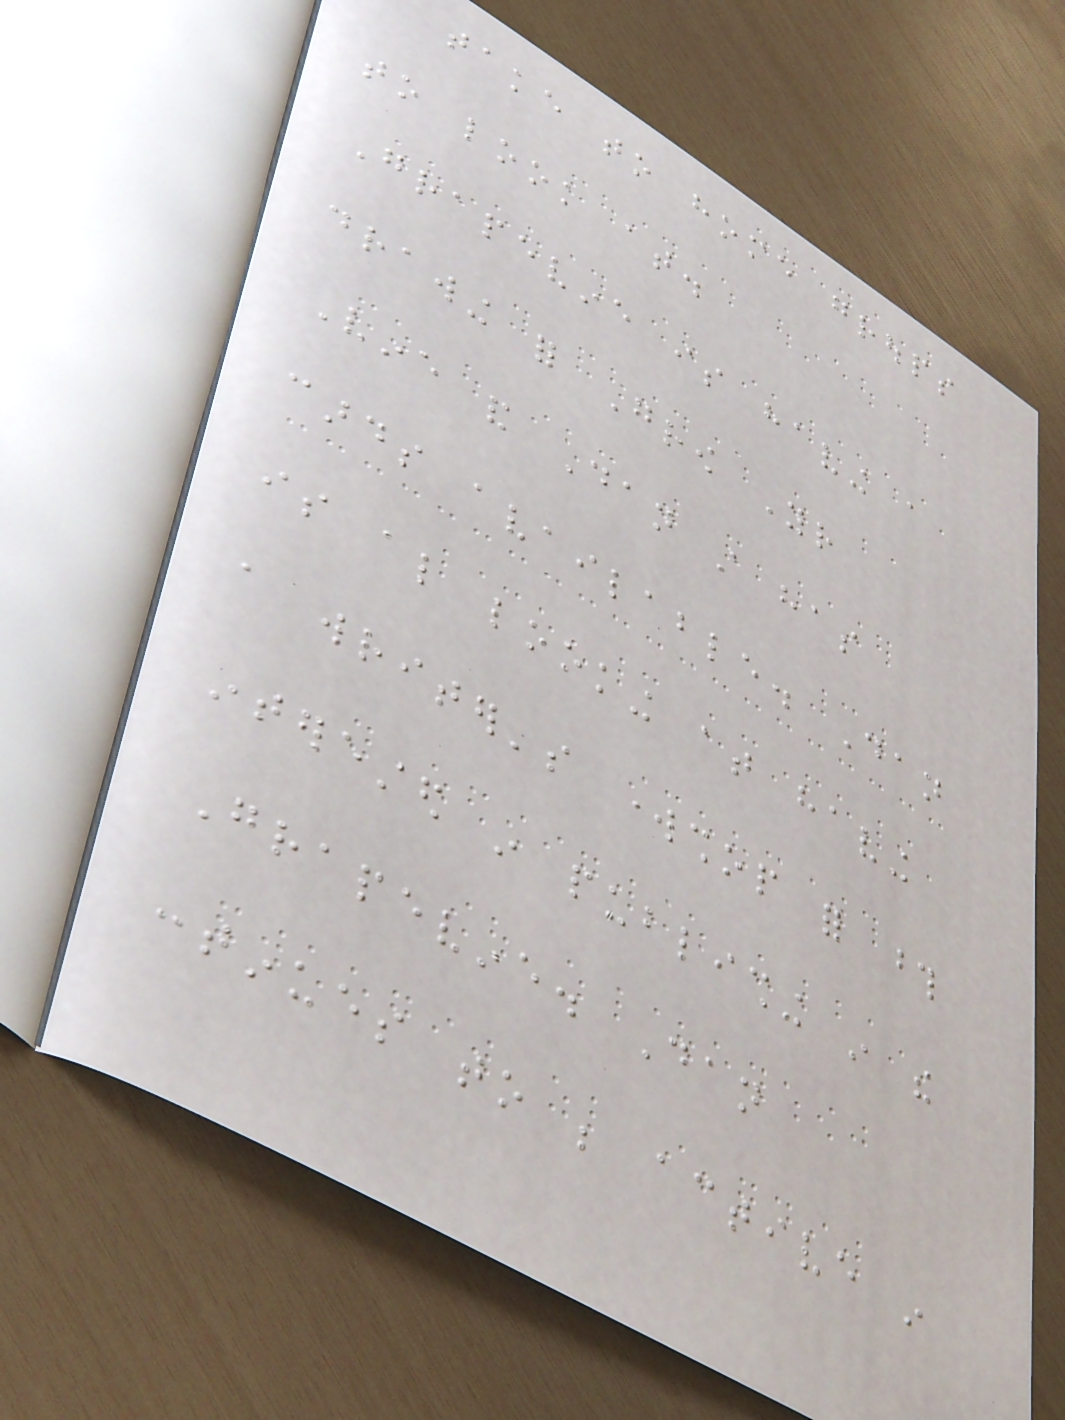take to home groups
to look at.
Grapevine is having a
drawing for Grow Your
Vine and Dan still has
cards available. Dan
is also looking at having
a writer's workshop for those
interested in publishing in the
Grapevine. Dan
continues to be active in
